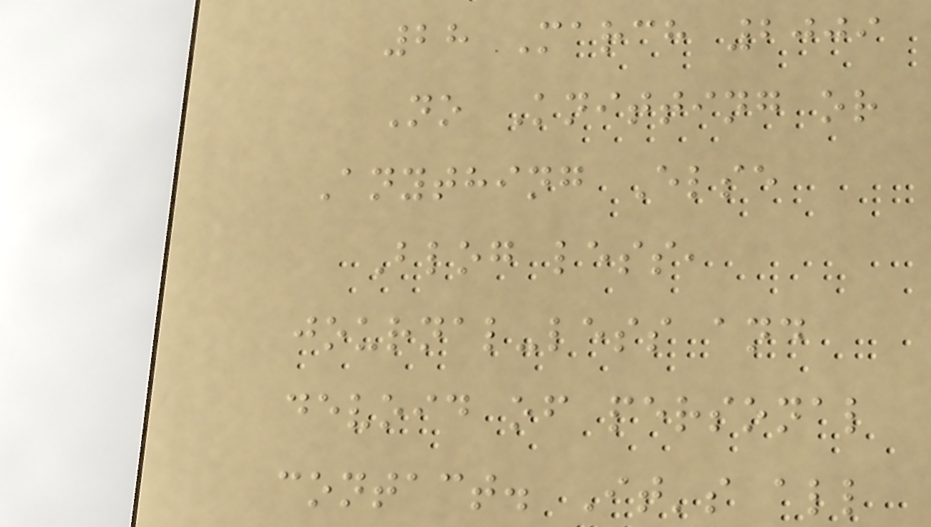28 March 2009
No Knitting or
Anything Else
Blog less,
journal-less and
devoid of personal
contact. It's all
